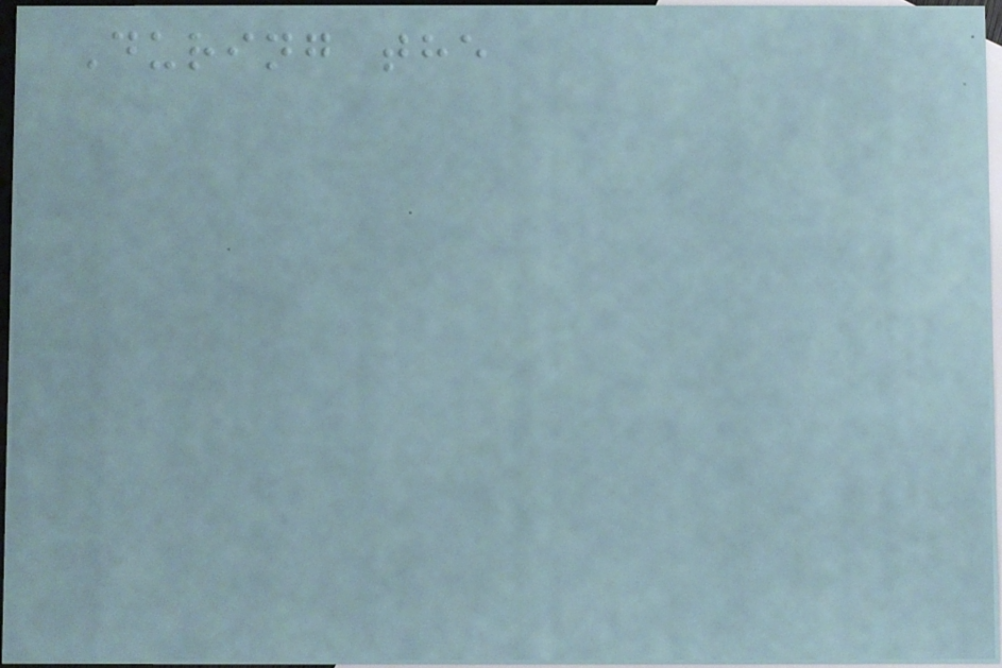During the
